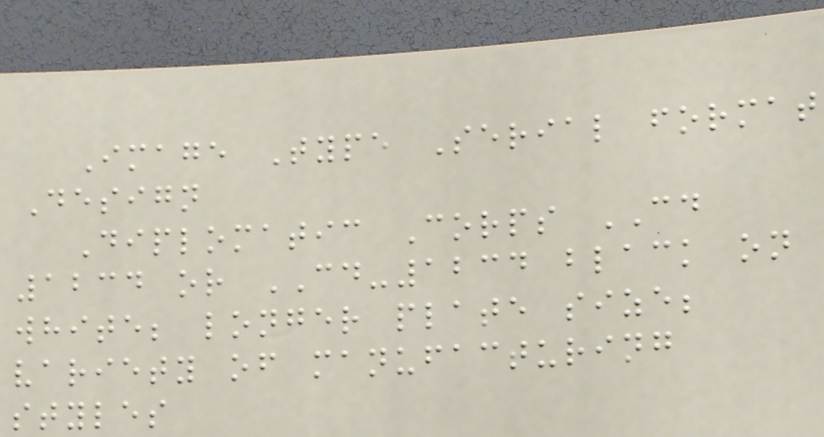Image Type Serial format
Design
Diplomatic Corps CD
1234 or CD-1234 black on
white; longer plate size;
variety of manufacturing
styles
